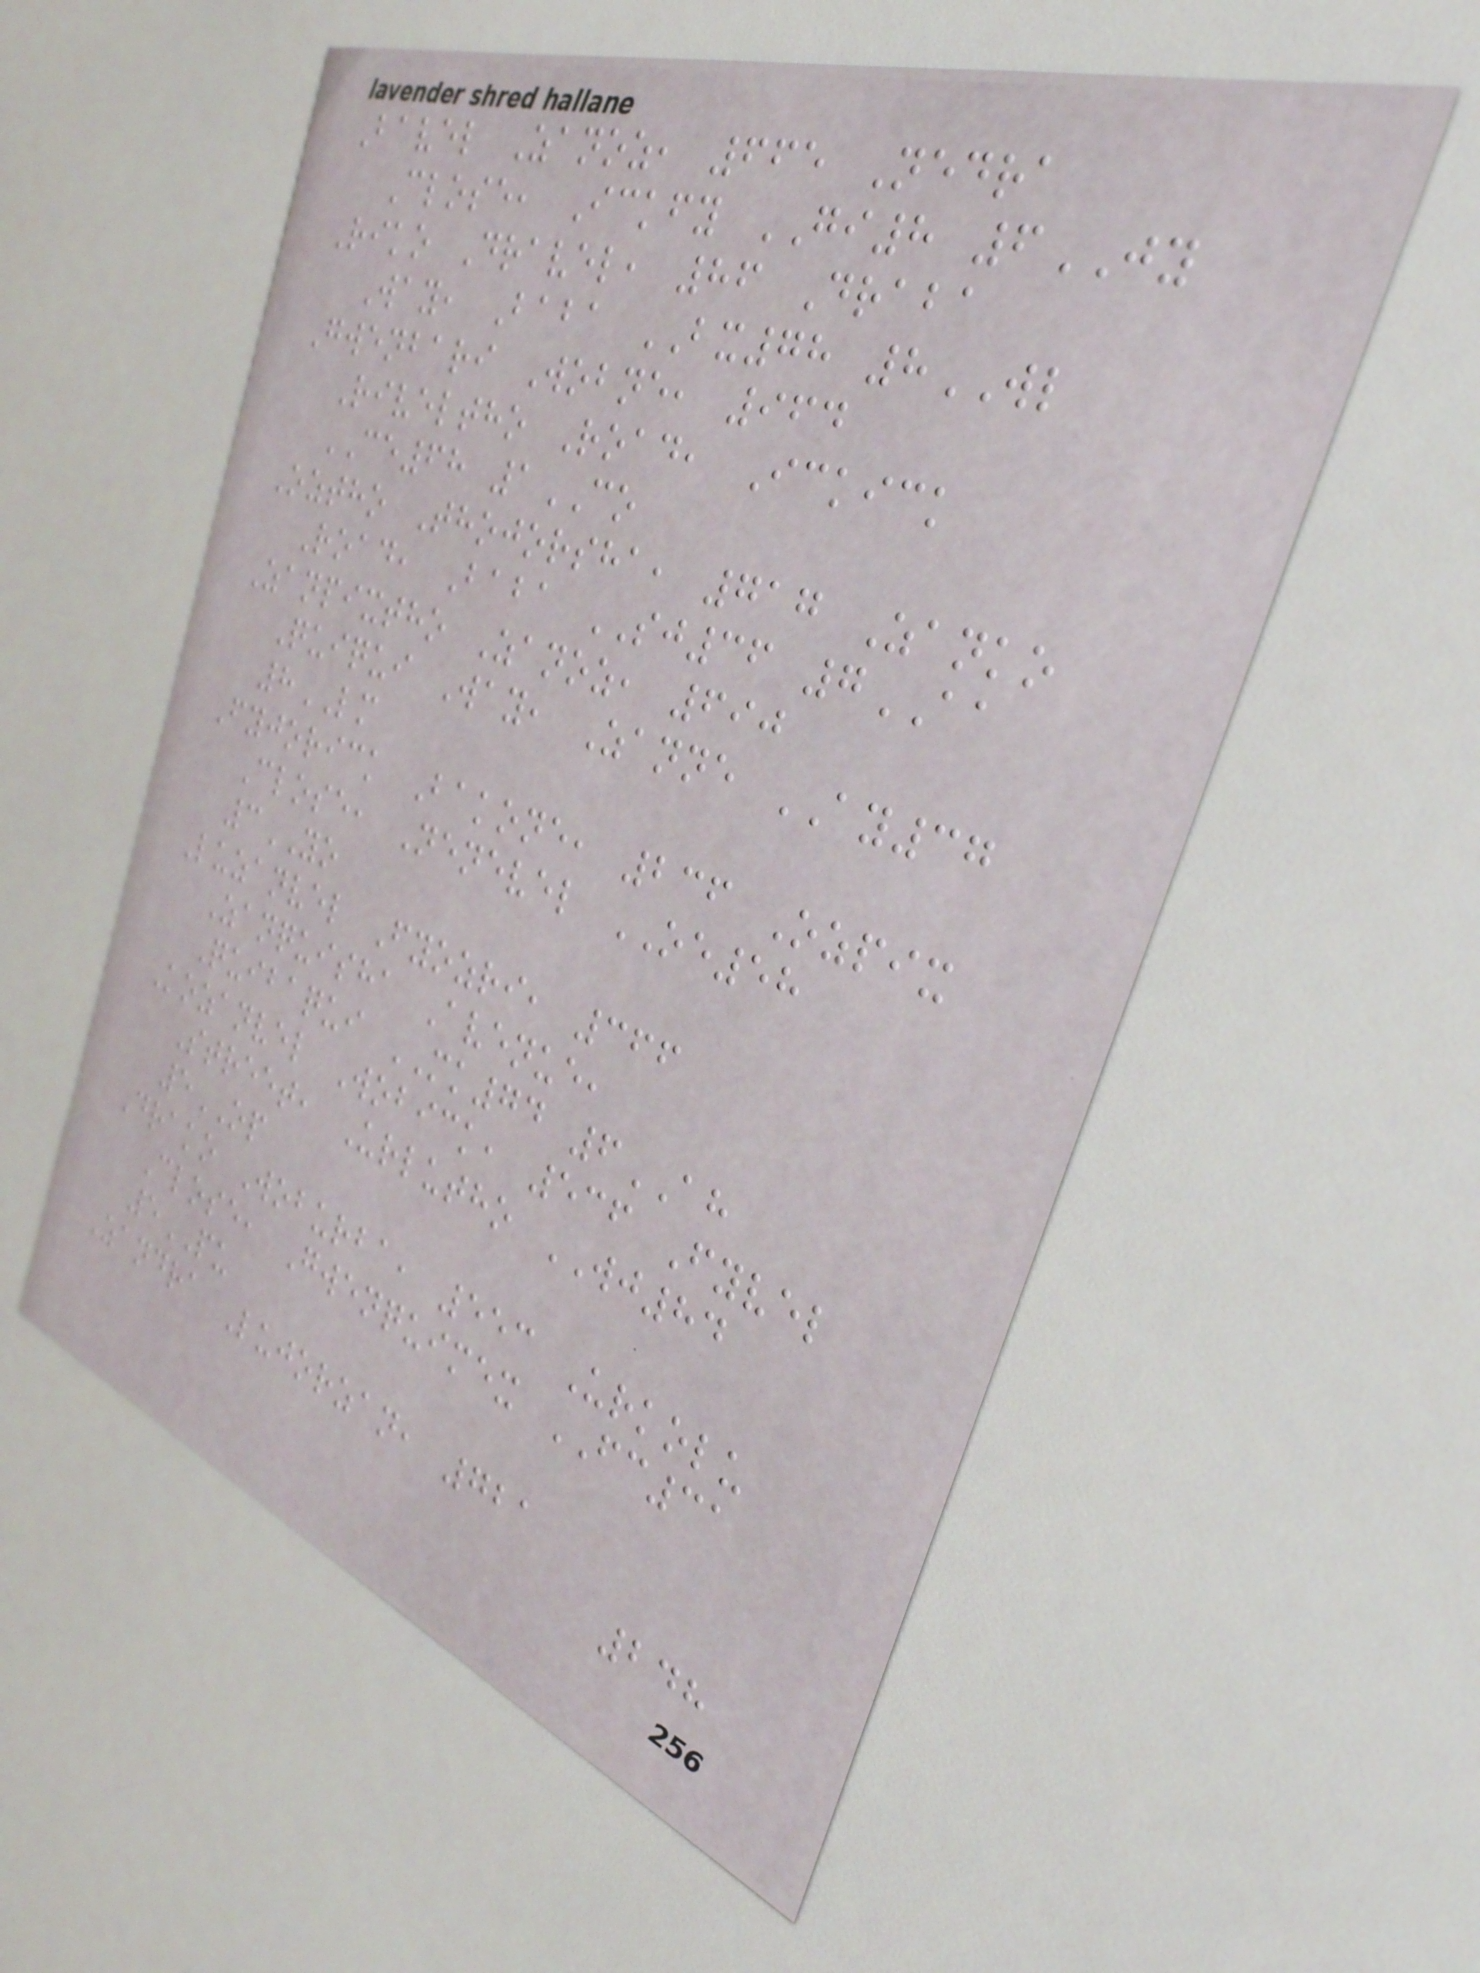Bavel Zanoz, 665 Nedra
Close, Ickfy GI8 6JY
Riko Dravel, 86 Draba
Way, Baba BX78 8WL
Gwenbari Wobne, 964
Riveltho Road, Ickick
CE68 1CO
Oztho Thojorsha, 717 Zanko
Road, Baba SJ36 7AA
Zanpixtho Zanoz, 690
Quiqui Way, Zanne AY37
8LM
Fyjorick Bakone, 236 Ozpix
Close, Nenevel OE58
3YO
Luzanvel Fyozri, 366
Zanquisha Avenue,
Quibaqui MK74 6AH
Kozanvel Wobick, 536 Fyvel
Street, Urlutho WJ84
5OP
Drako Woburba, 553 Urkolu
Close, Gwenquimex FC31
5PU
Zandra Lujorzan, 721
248
